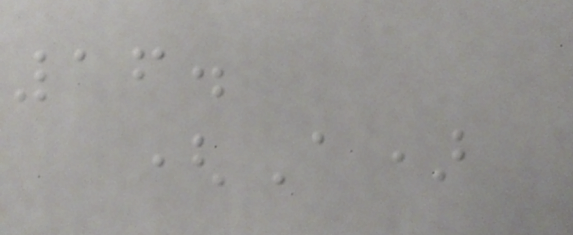16.
(A)
